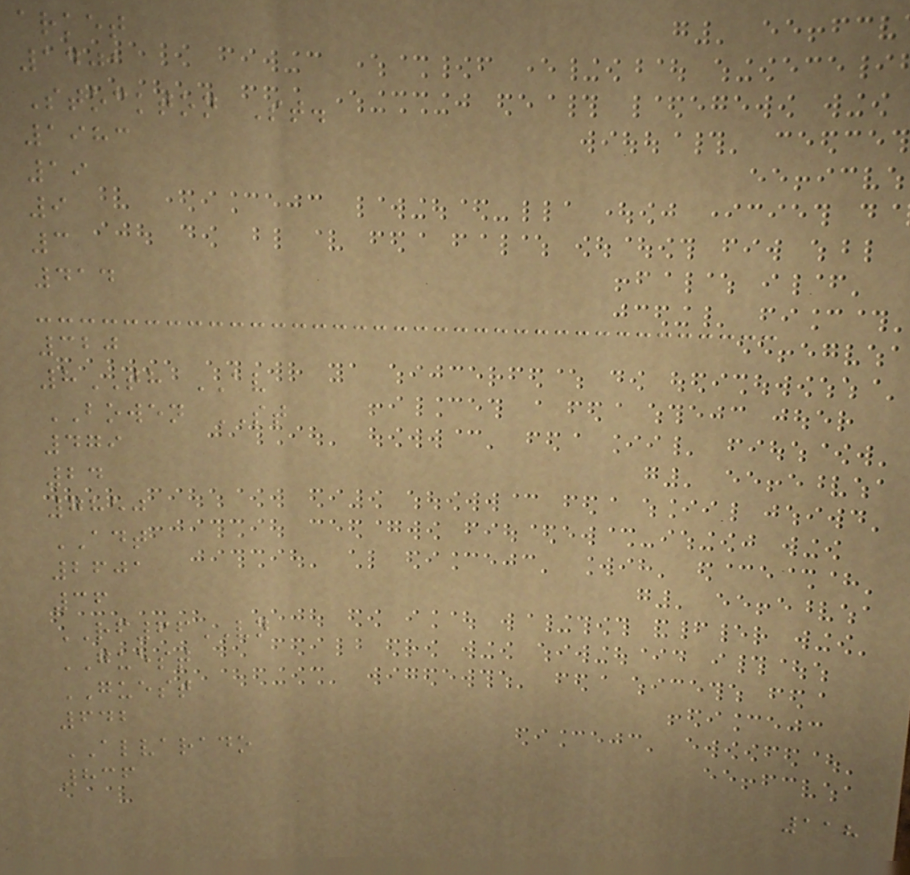arket
1401
Stockton St.
1983
19
9
3
414
320
8TH AV
BOWEN ST
479
24
7850
ADT
2601
36
RF66VN
GUEST
GUEST
642
ALVARADO
836
118
